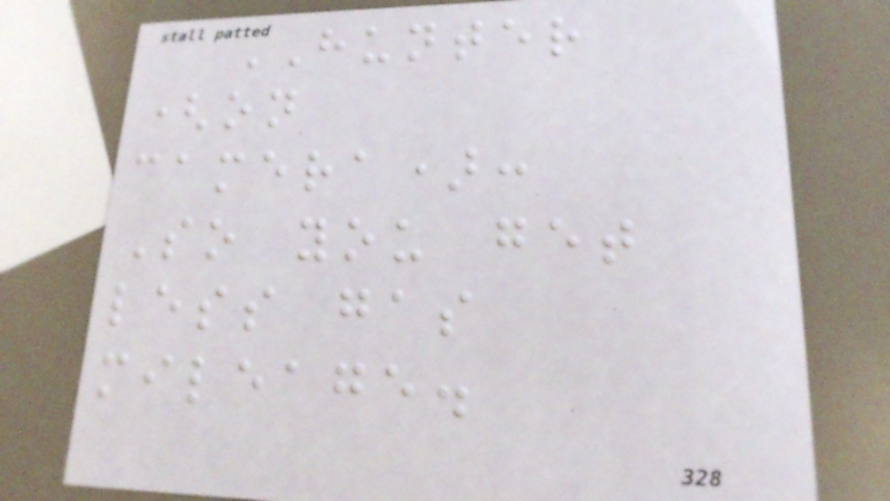HUNTER
(on
camera):
So you get
less gas
mileage.
